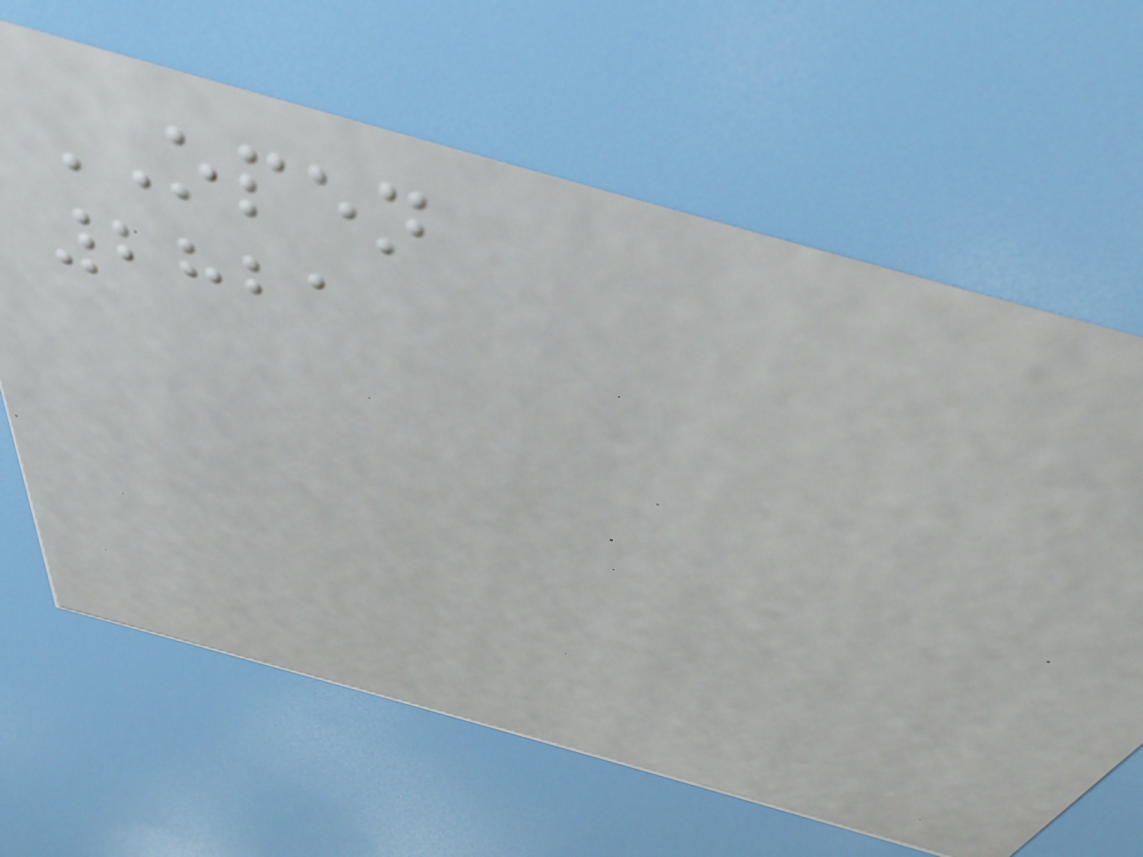OPEN
2821
